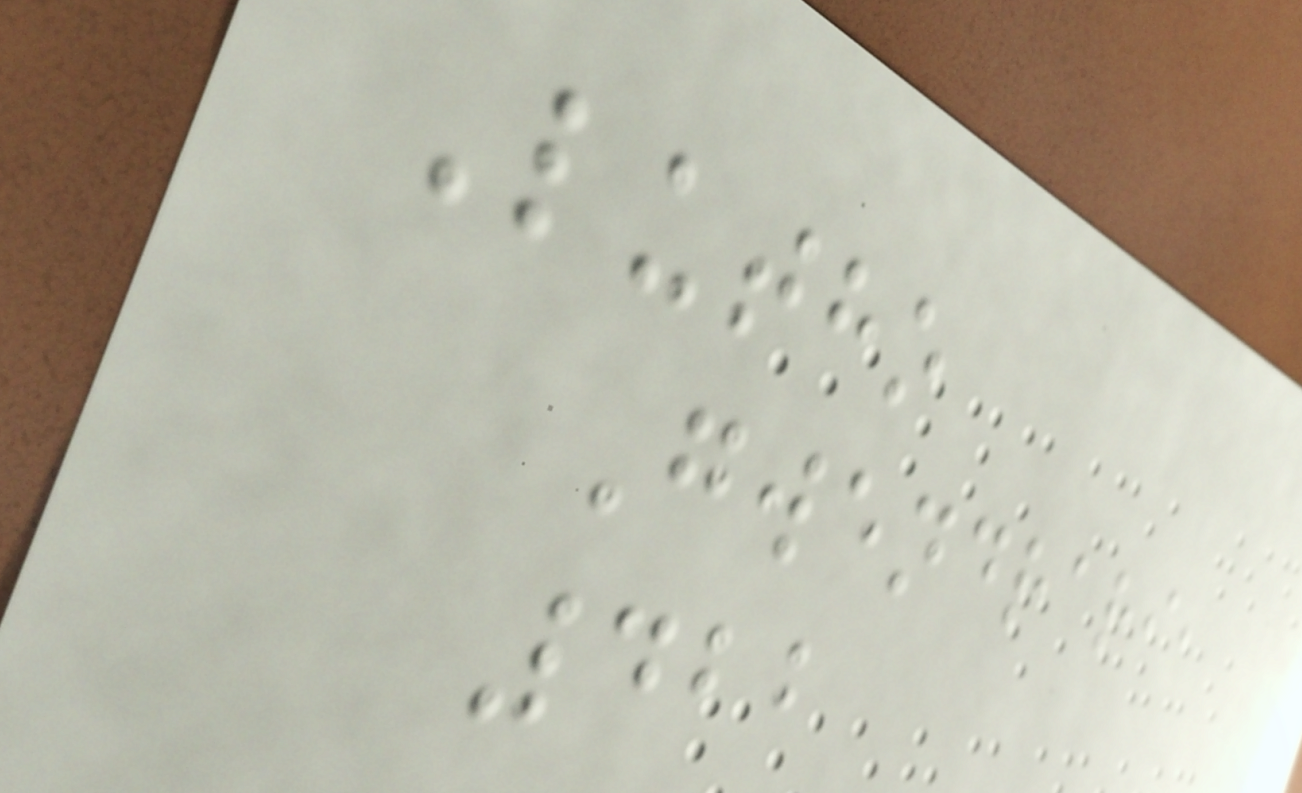Lutho
Gwendrari,
422
